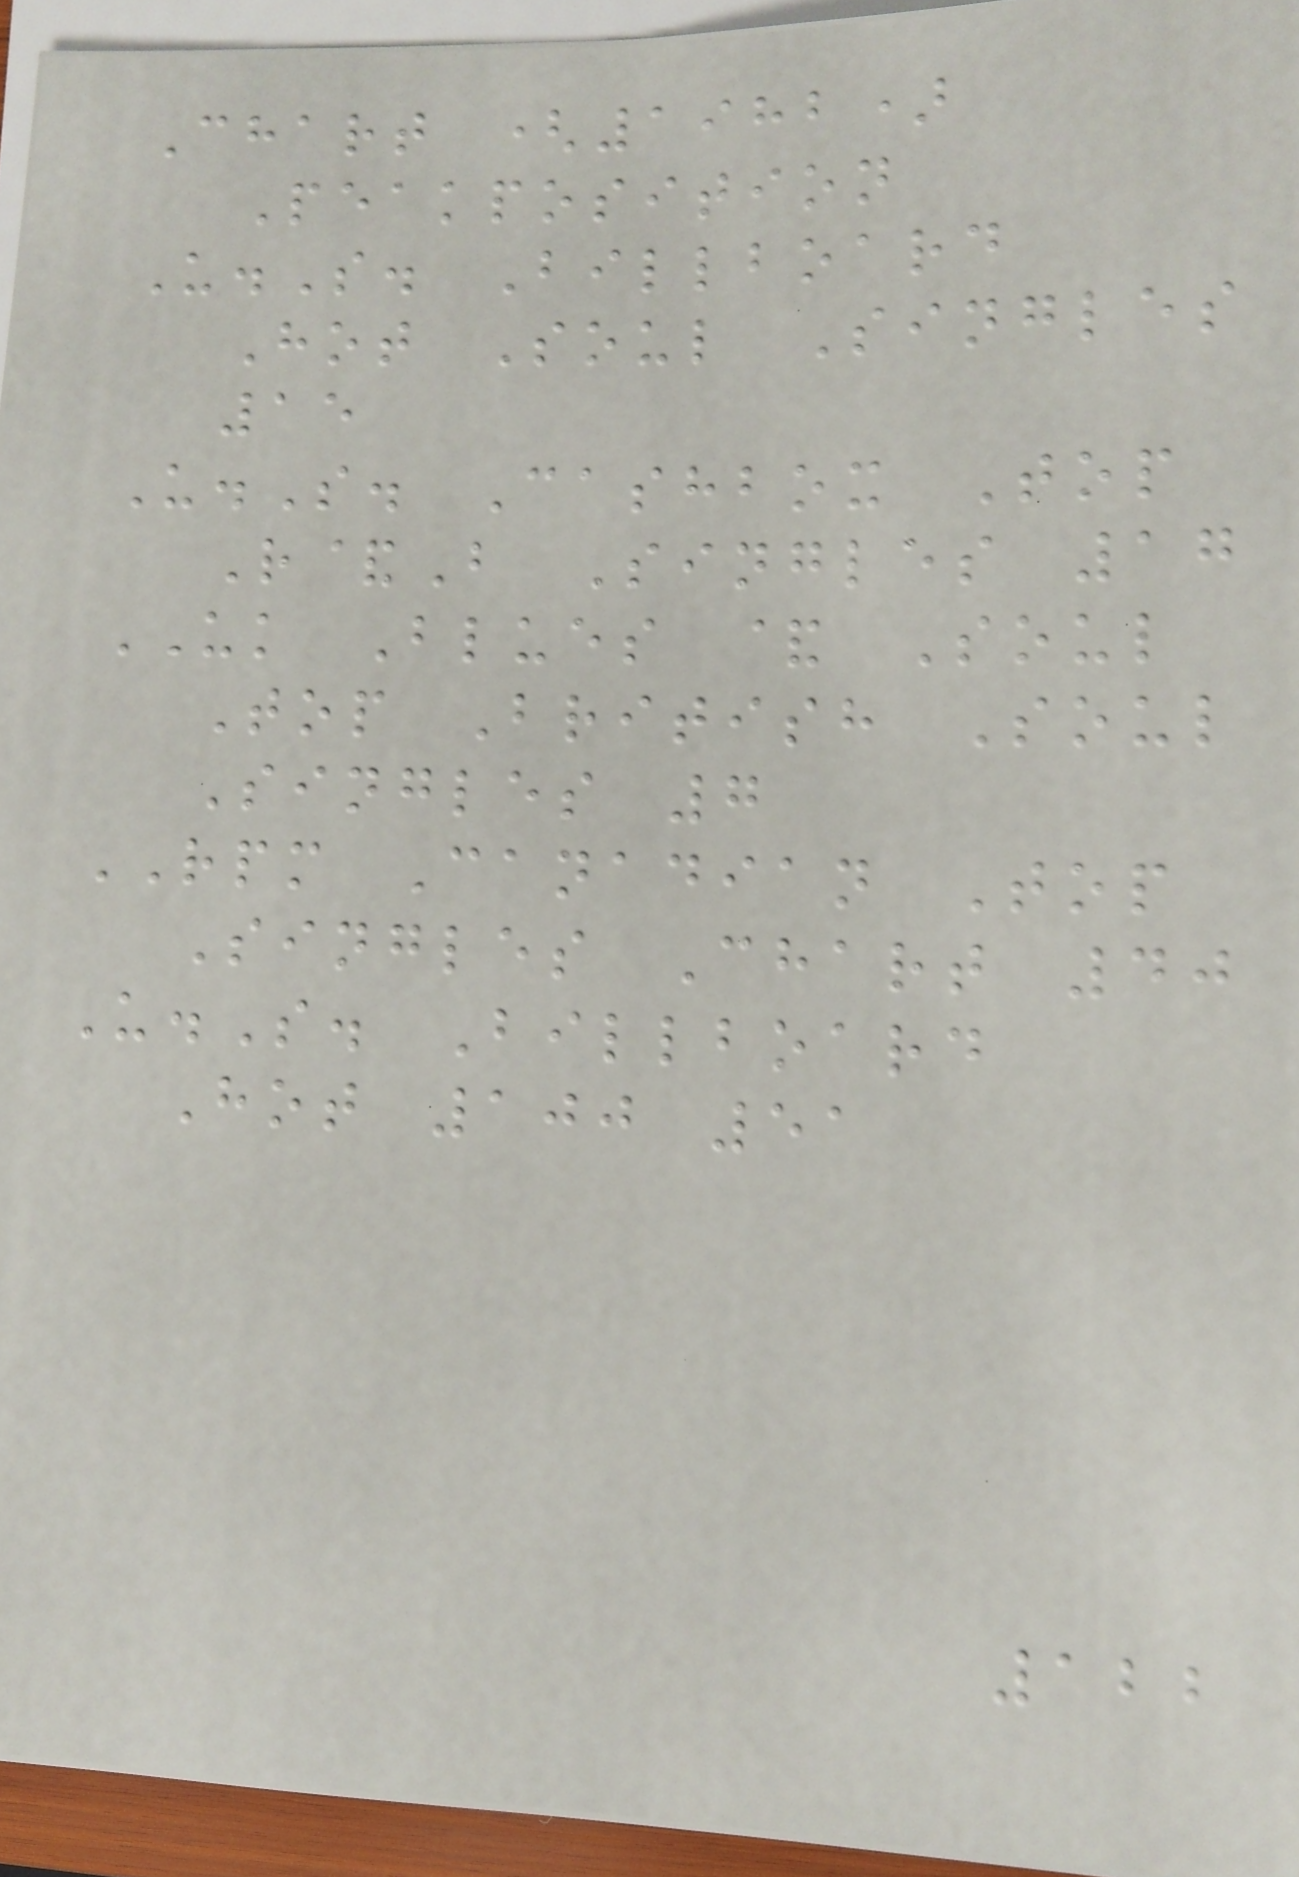Chart (1982)
Peakposition
U.S. Billboard
Hot Soul Singles
15
U.S. Cashbox Top
R&B Singles 17
UK Blues & Soul
Top British Soul
Singles 7
RPM Canadian Top
Singles Chart 40
U.S. Billboard
Hot 100 51
122
